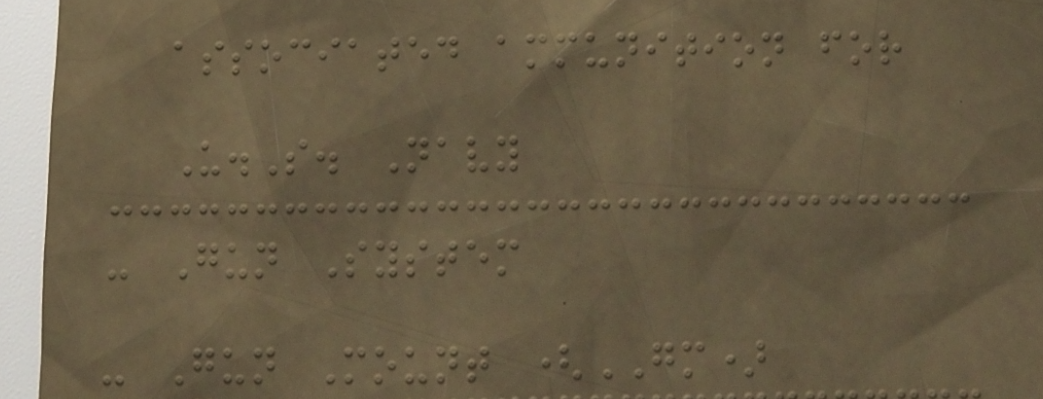associated ammunition for
U.S. Navy
- Gun System
- Gun Mount (GM)
